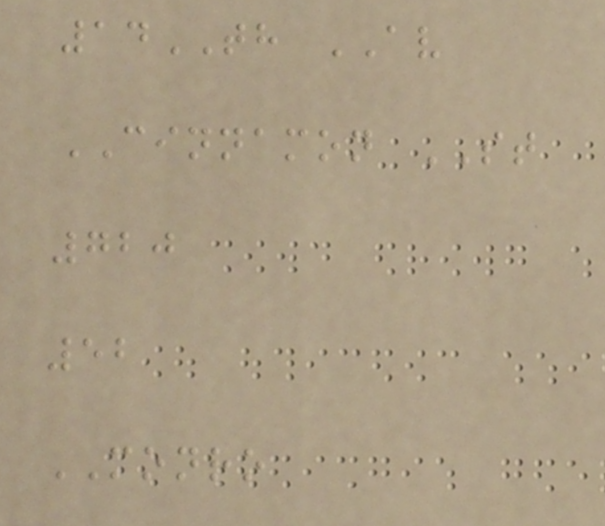14TH AV
CINNAMON ST
720
52
MONRO
